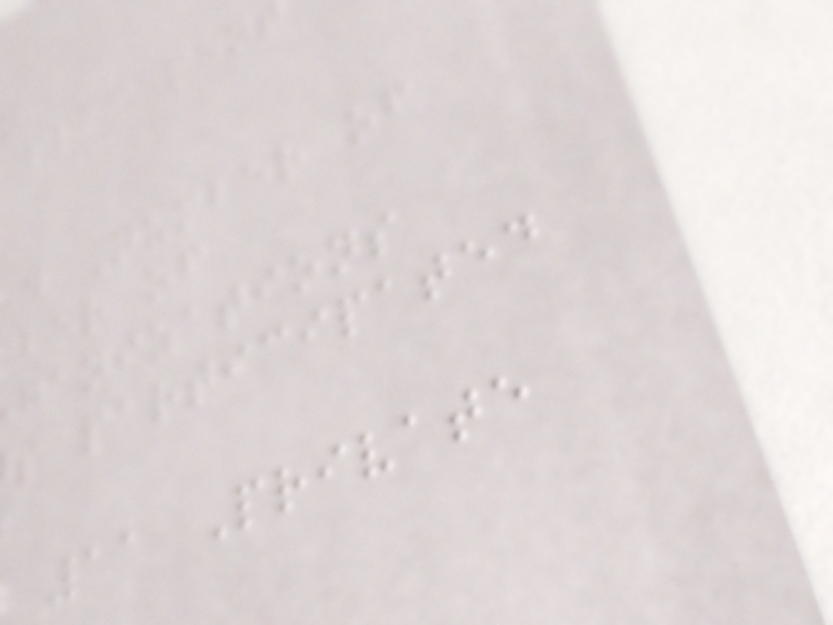d Number of
ganizations
s participated
11 Private
